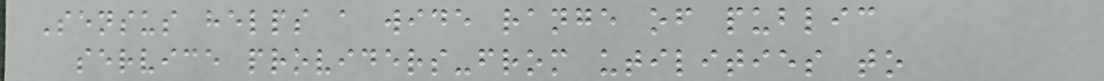Sensus helps a wide range of public
service providers-from utilities to
